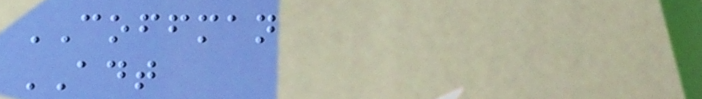COFFMAN
ADT
